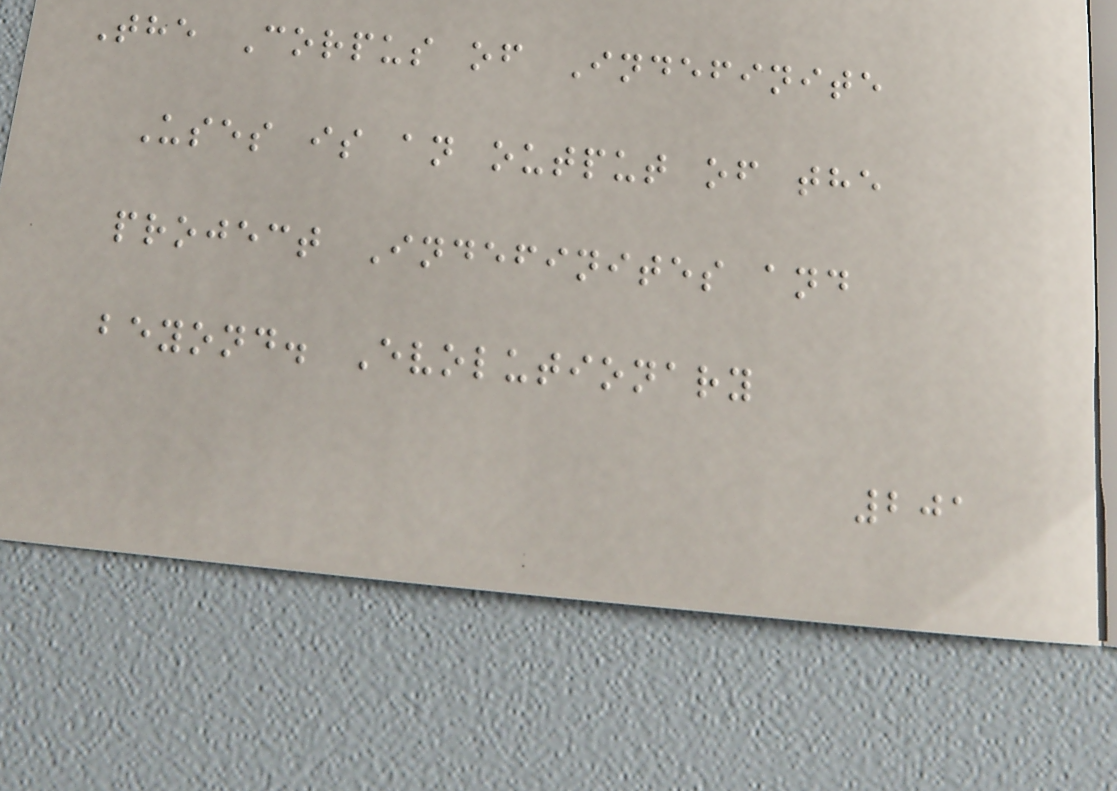The Corpus of Indefinite
Uses is an output of the
project Indefinites and
beyond. Evolutionary
201
